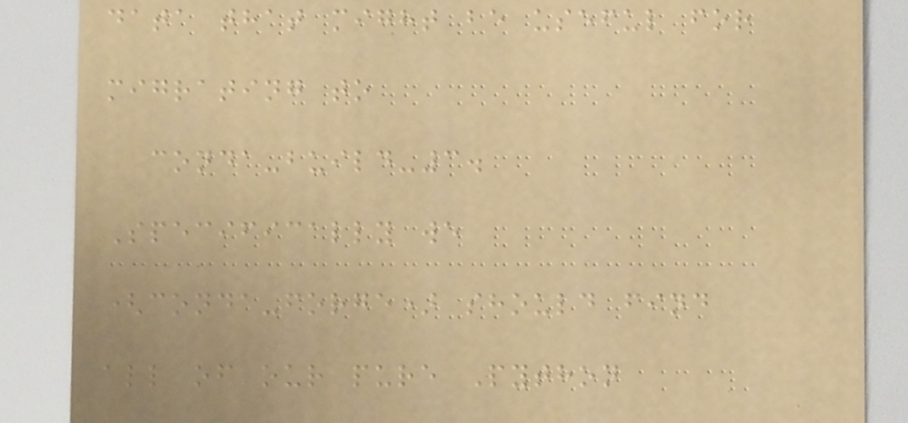data that might be useful for
migrating to
conda-build-3.
Specifically we
(conda-forge) should find
all of our pure Python
